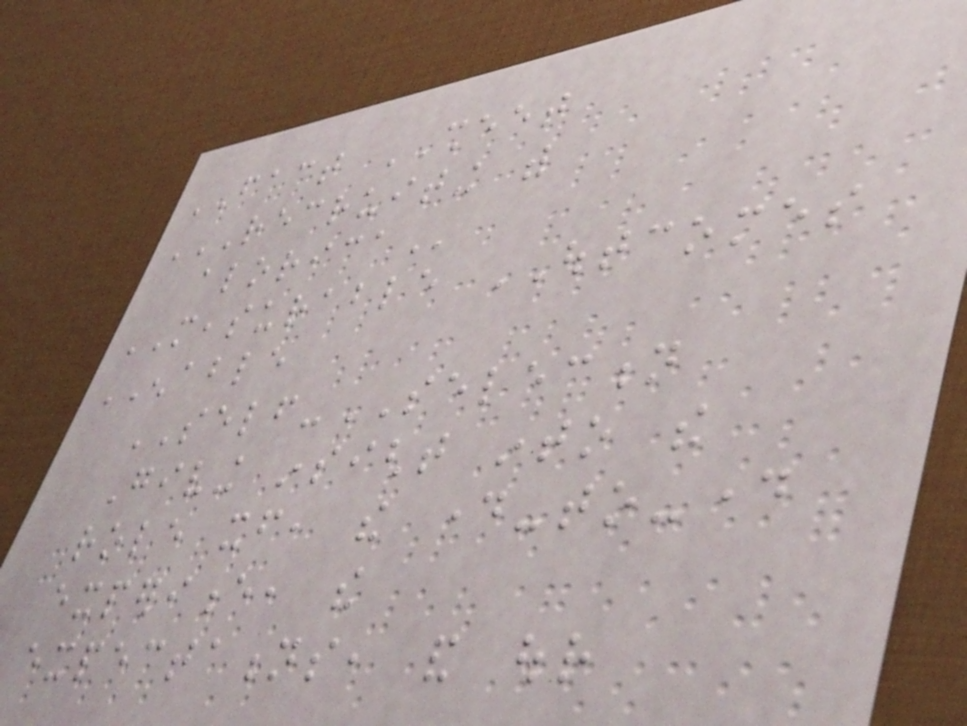FACT SHEET
RECRUITING WITH
ALORICA
MEASURABLE OUTCOMES
ENABLE
SELF-SELECTION
Giving insight into the
role itself, the day-to-day
experience, the
expectations, and our
